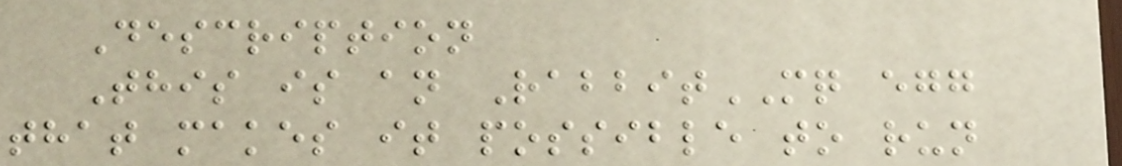Description
This is an RabbitMQ egg
that makes it possible to run
